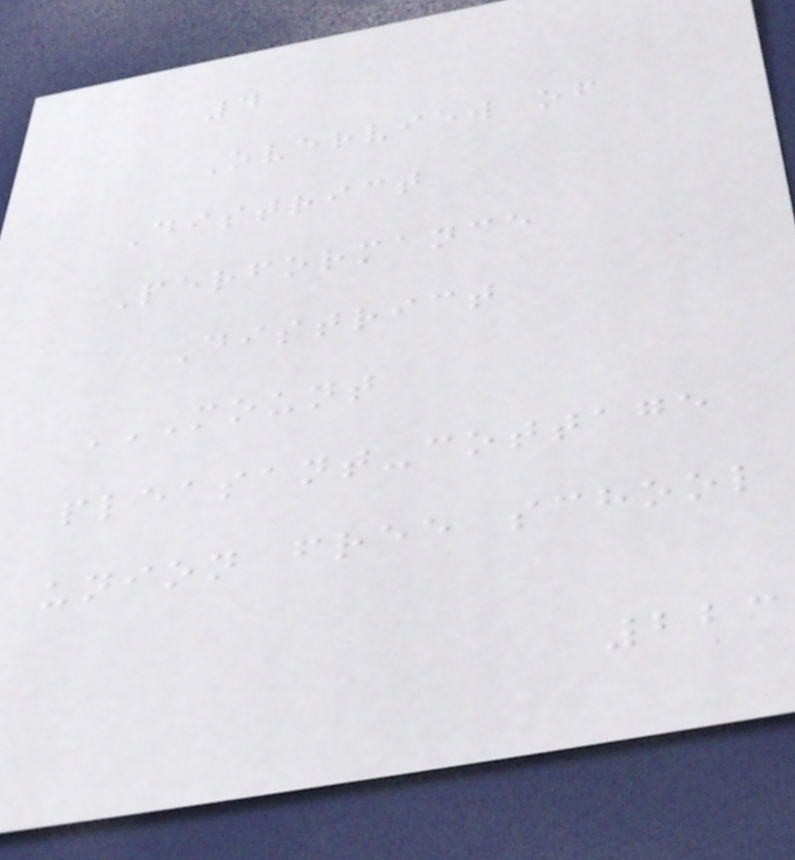4
Overview of
District
Performance
District
MOUNT
PLEASANT-COTTAGE
UNION FREE SCHOOL
223
